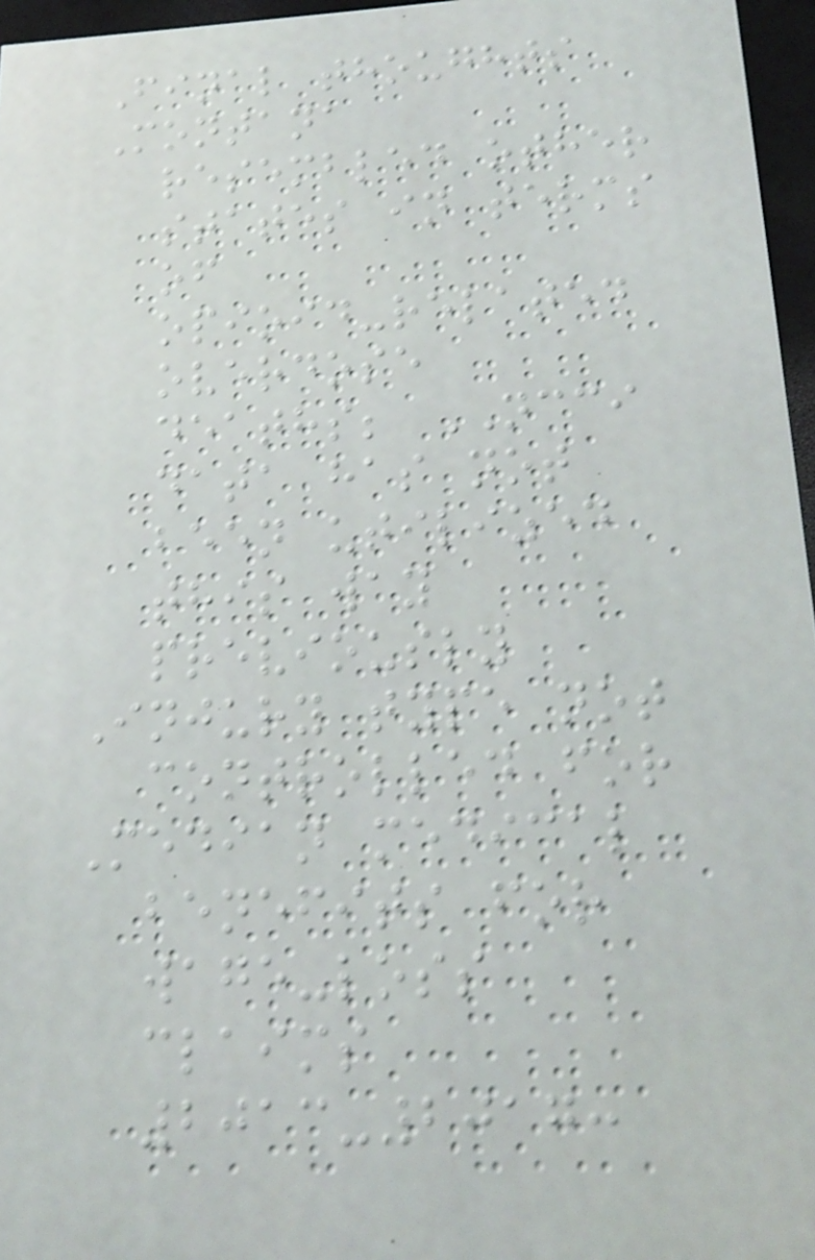Final thoughts
Montana
resembled other
states in terms
of
opioid-related
overdose
deaths; NCCI
data has not
been utilized
this way
previously
Injury type not
controlled for
Median medical
benefits for
wage-loss
claims
2013-2017:
